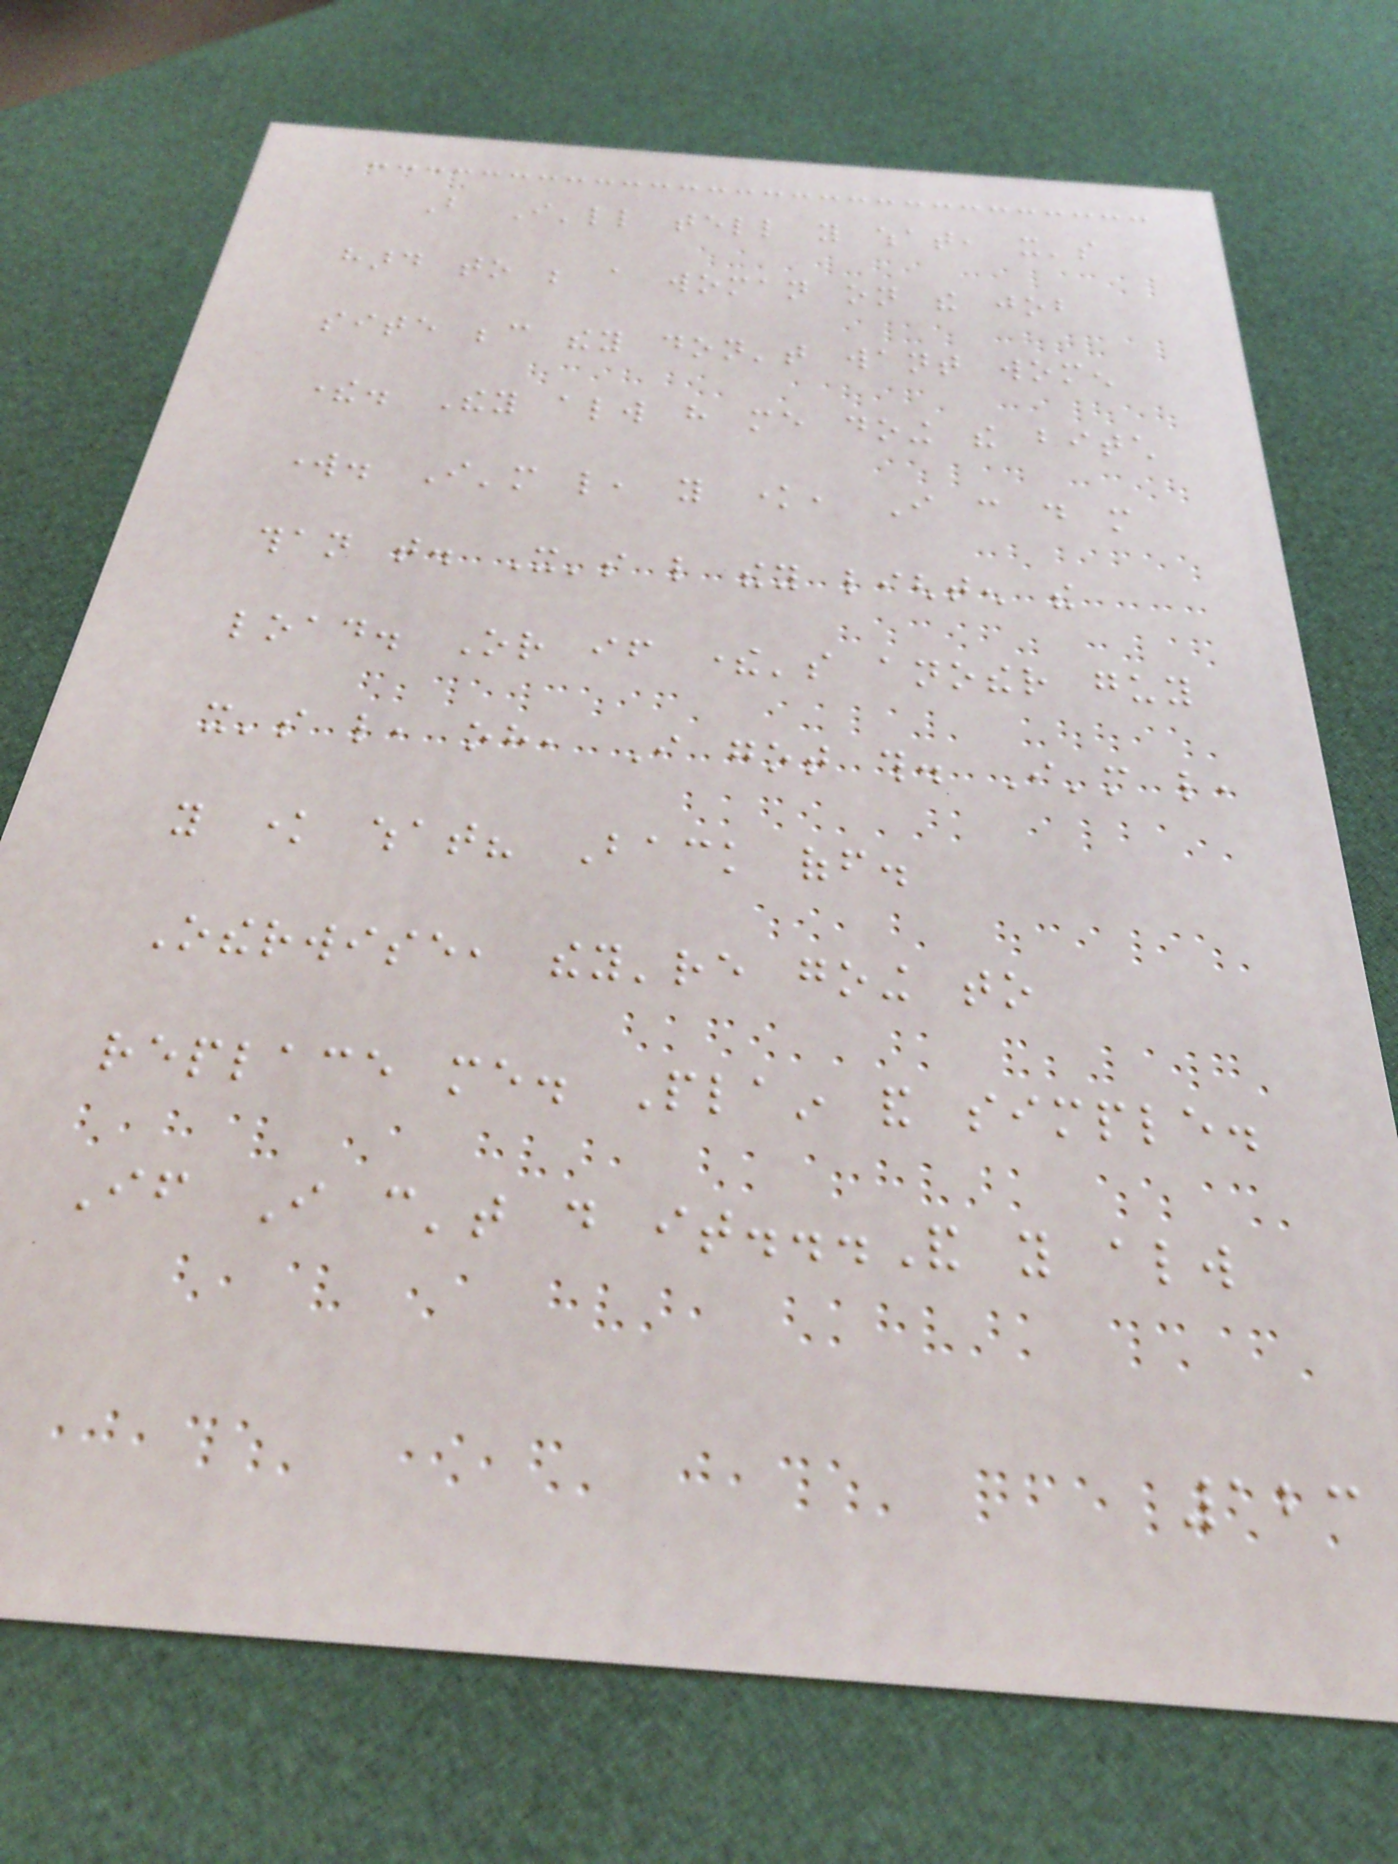But I'll tell you what, it's
hard to be a woman on the job
site because they don't want women
there. They always have me doing the bitch
work. I'm like, you know, I can do more
than that. It's like they lighten the
load. Or if there's another guy
it's like, oh, I got this. I'm like,
you know what? Back off.
Otherwise, they're going to
replace me. Plain and simple.
If I can't do it...And you always
123
